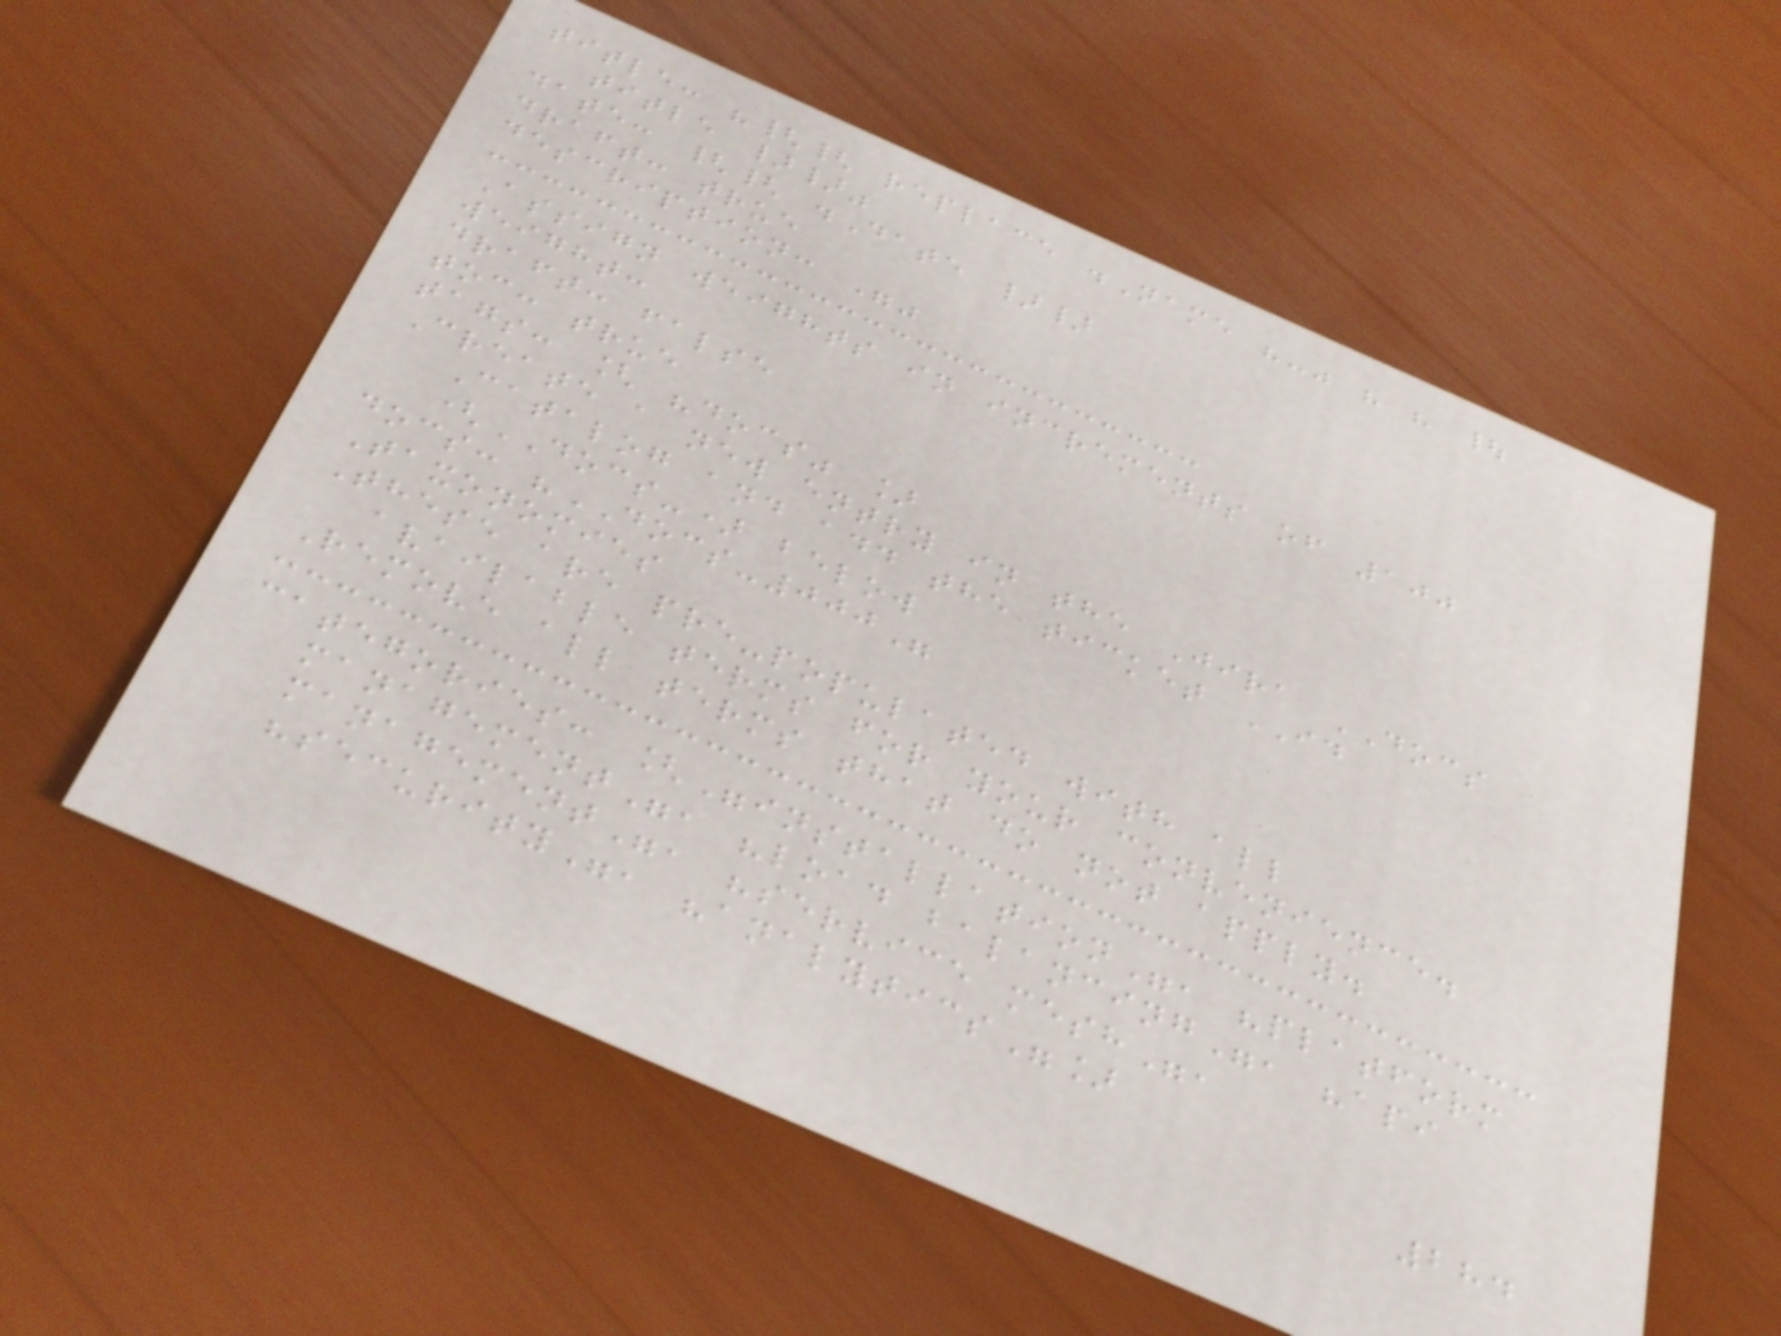title: "{{ replace .Name "-" " " |
title }}"
date: {{ .Date }}
draft: true
description: ""
Assign weights in increments of 100
weight:
draft: false
toc: true
tags: [ "docs" ]
Create a new entry in the Jira DOCS
Catalog and add the ticket ID
(DOCS-) below
docs: "DOCS-000"
Taxonomies
These are pre-populated with all
available terms for your convenience.
Remove all terms that do not apply.
categories: ["installation", "platform
management", "load balancing", "api
management", "service mesh",
"security", "analytics"]
284
